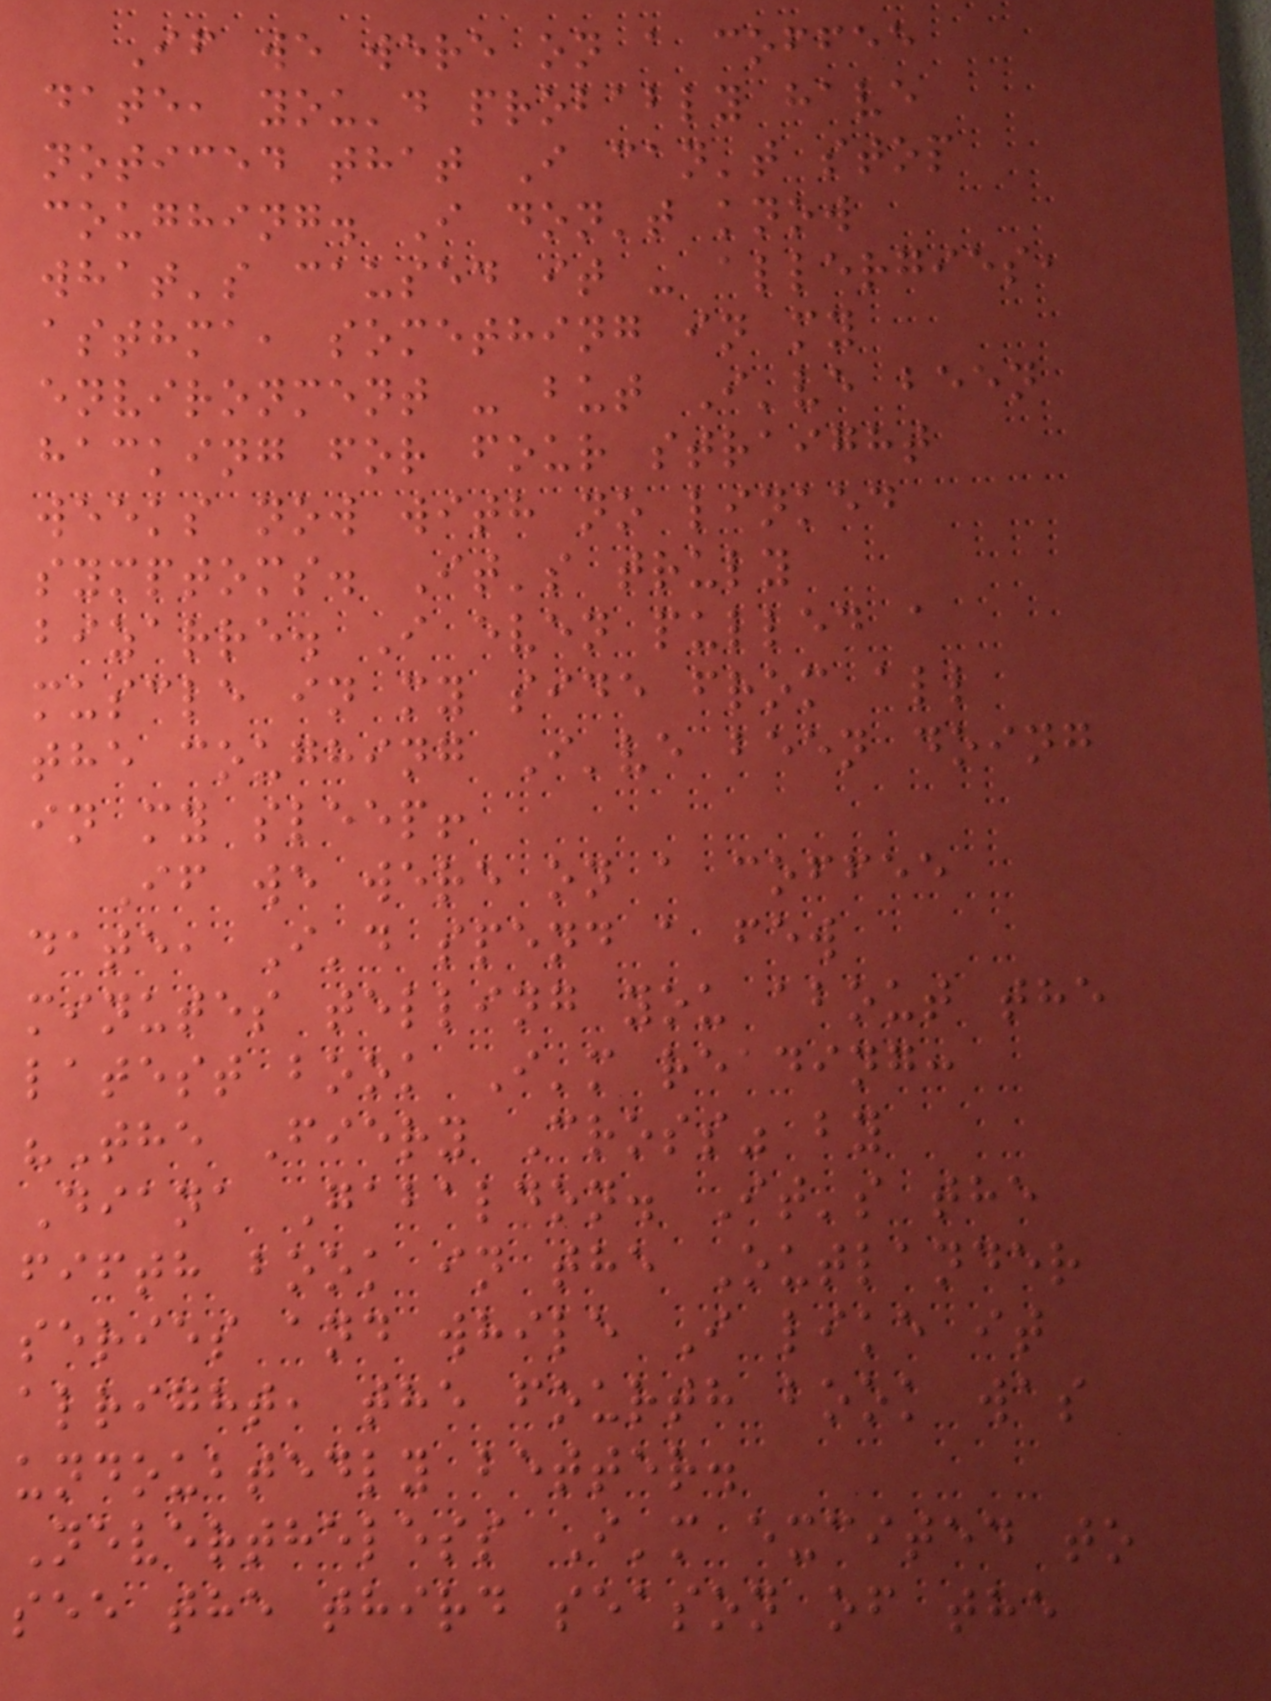If we were on a coffee
date, you'd probably have
noticed that I can't stop
coughing. I don't know
what's caused it - allergies,
asthma, something in my
environment - but I've been
hacking for four straight
weeks now with no linked
symptoms. It's truly
bizarre. I even pulled a
muscle in my side from all
the coughing I've been doing
in my sleep!
If we were on a coffee
date, I'd spend a few
minutes telling you about the
latest book I'm reading:
"The Fiery Cross" by
Diana Gabaldon. It's the
fifth book in the Outlander
series and while I like it
alright, the fourth book was
undoubtedly better.
Nevertheless I'm excited to
see the third season of the
